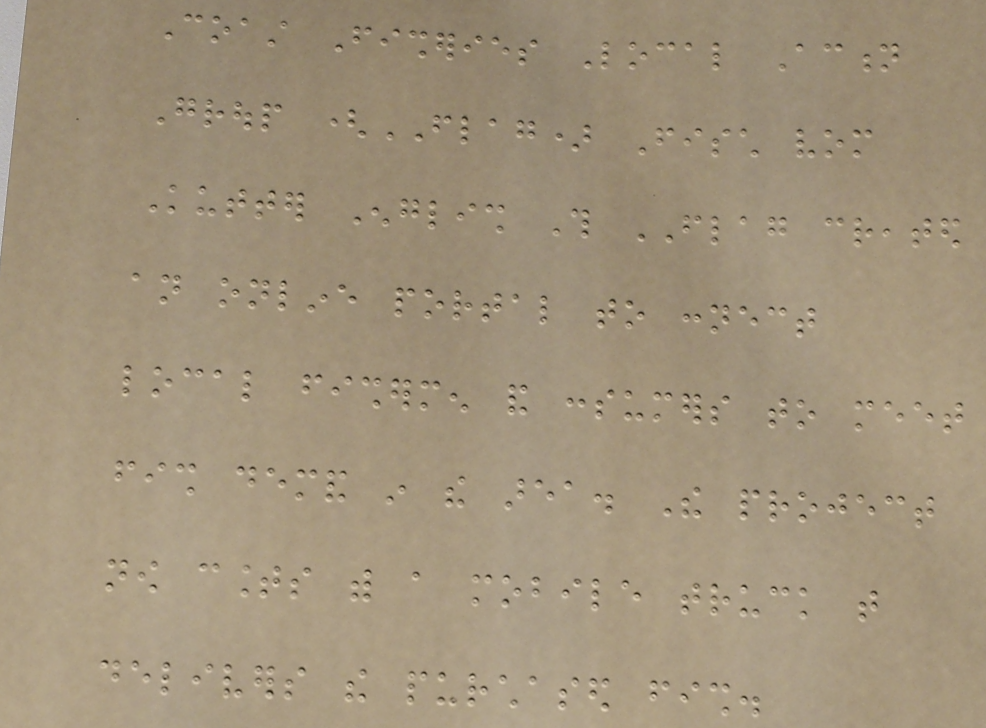Coast Fisheries Local Action
Group (FLAG) Fisch vom
Kutter English This FLAG created
an online portal to connect
local fishermen and consumers to meet
fish demand in the area. The project
now counts with a mobile truck that
delivers the purchased fish.
